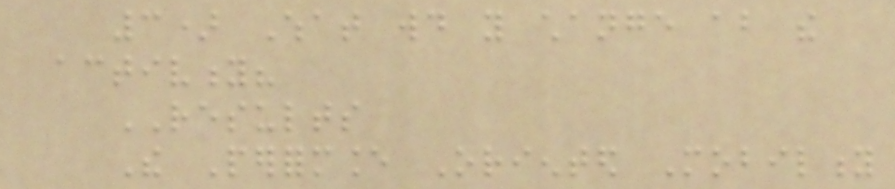3) What would you change about the
activity?
RESULTS
The Performance Oriented Mobility
